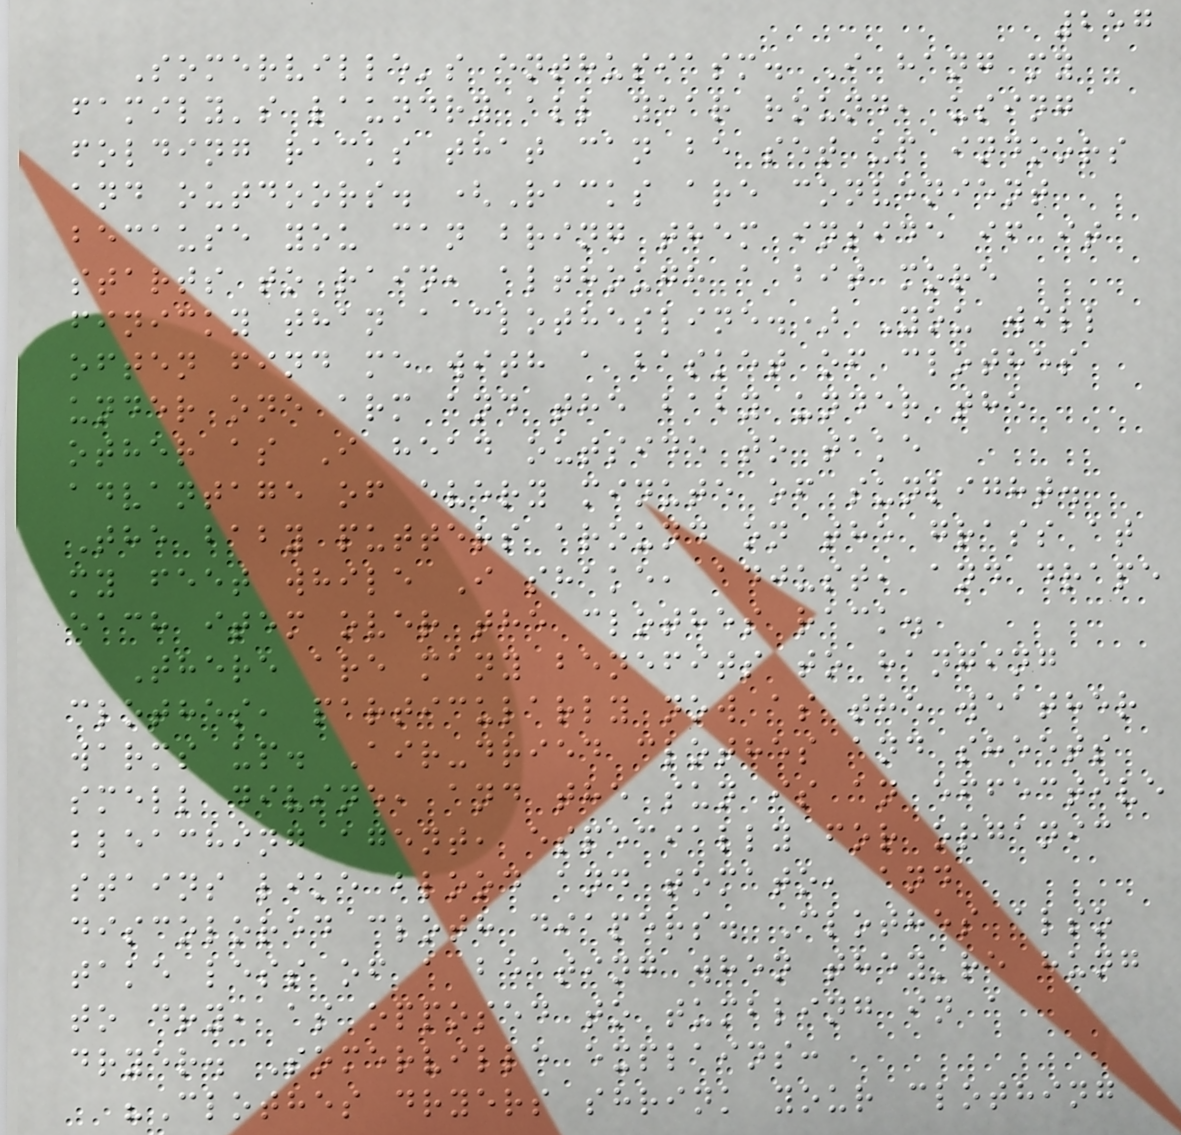257
Somerville's enthusiasm. I hang my
family's laundry all year round, using
folding racks that can be set up indoors
and outdoors. (Racks are convenient
because you can bring them inside if it
starts to rain, although a bit more
finicky than a clothesline.) You will
often find me with a basket of clothes
under one arm and the baby under the
other as I head outside to take
advantage of every minute of sunlight.
The baby putters around on the grass at
my feet while I shake, adjust, and drape
each item over the clothes rack.
There are many benefits to hanging
clothes, particularly now as the weather
warms up. Air-dried clothes and sheets
smell divine, and the sun is an effective
bleaching agent, especially for organic
stains like blood and tomato, and
discolored cloth diapers. Clothes also
take less of a beating when they're hung
to dry, as opposed to tumbling in a
dryer. Somerville explains:
"Clothes dryers shrink your clothing
